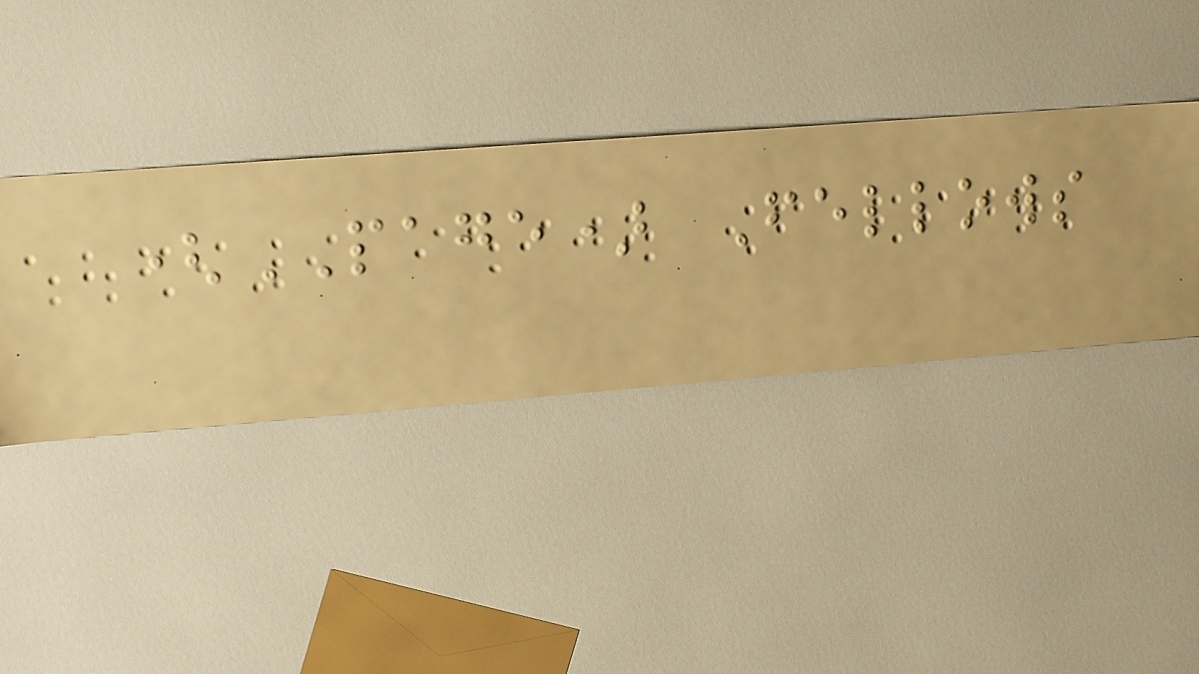(PAGE) Fellows
